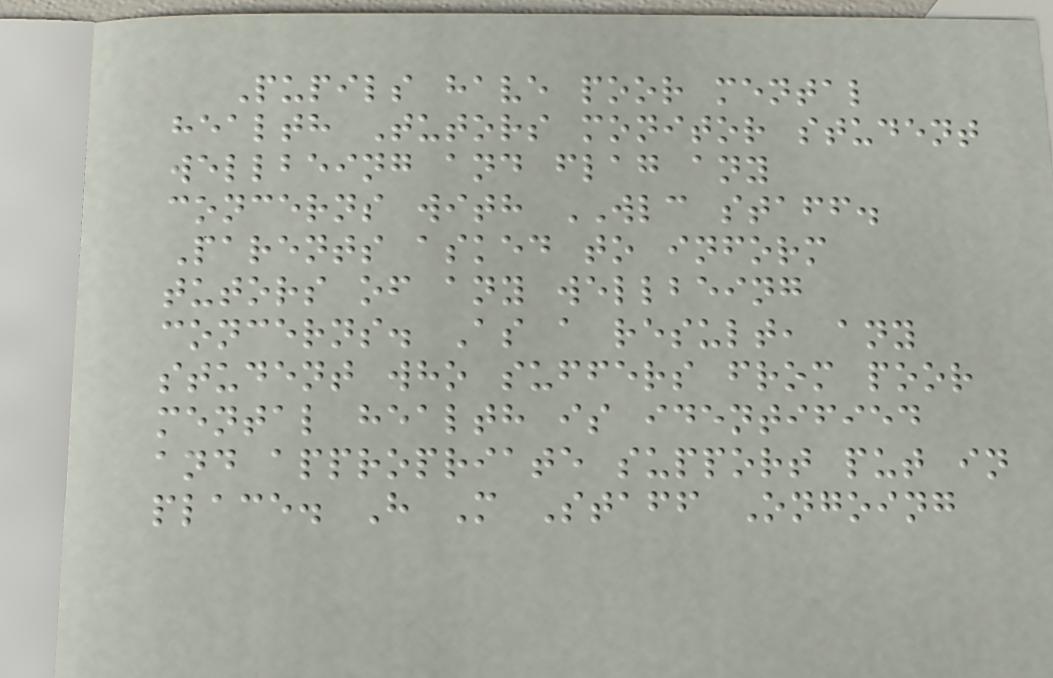Pupils have poor mental
health Tutors monitor student
wellbeing and flag any
concerns with WLC staff.
Parents asked to inform
tutors of any wellbeing
concerns. As a result, any
student who suffers from poor
mental health is identified
and appropriate support put in
place. H M Staff Ongoing
